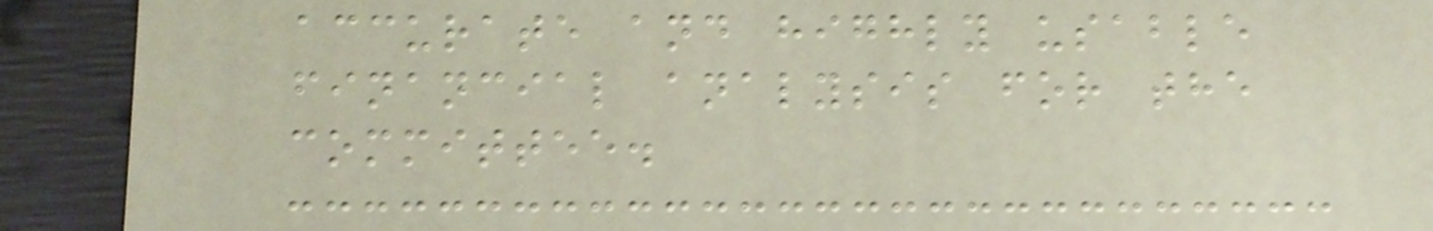accurate and highly usable
financial analysis for the
committee.
